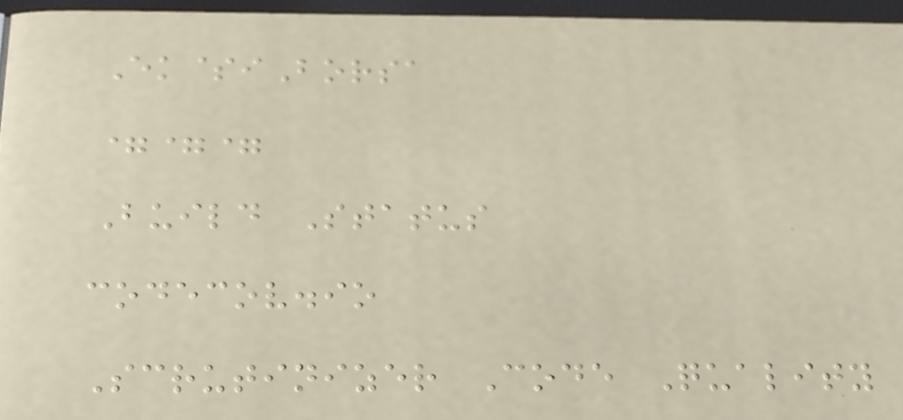Ek$iBorsa
===
Build Status
codecov.io
Scrutinizer Code Quality
